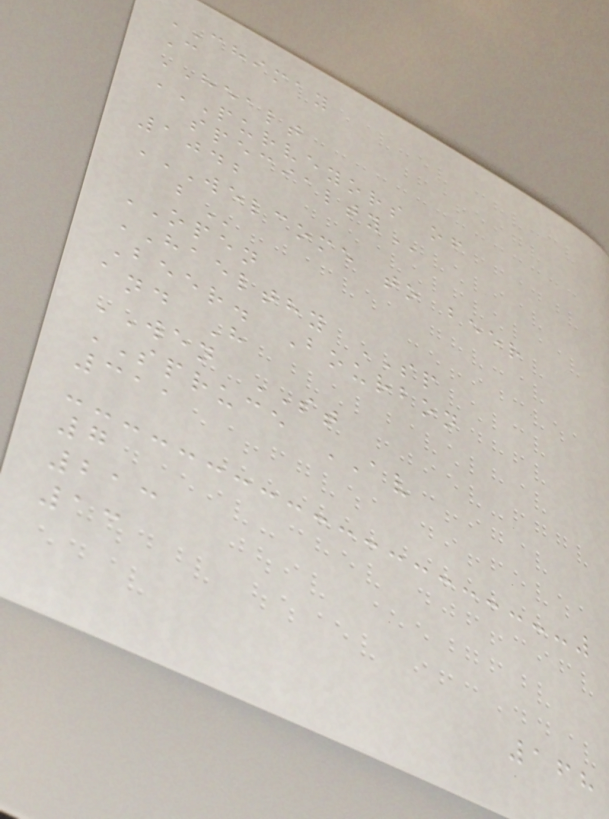CHIMAY
C
HEALT
PURVEYORS OF
SPECIALTY
1042
WELCOME TO BEER
B
OPEN
HAELTHY SP
Beer. Bourbon
and H
WEN ST
SPRUCE AV
311
7
213
13
168
